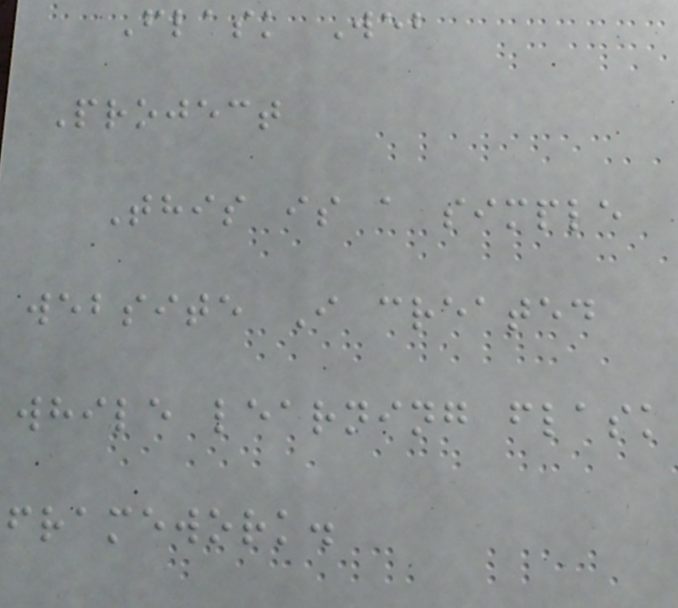Flask Web
Project
This is a simple
website I created
while learning flask
framework.
